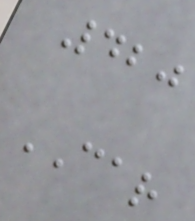420
CAR
